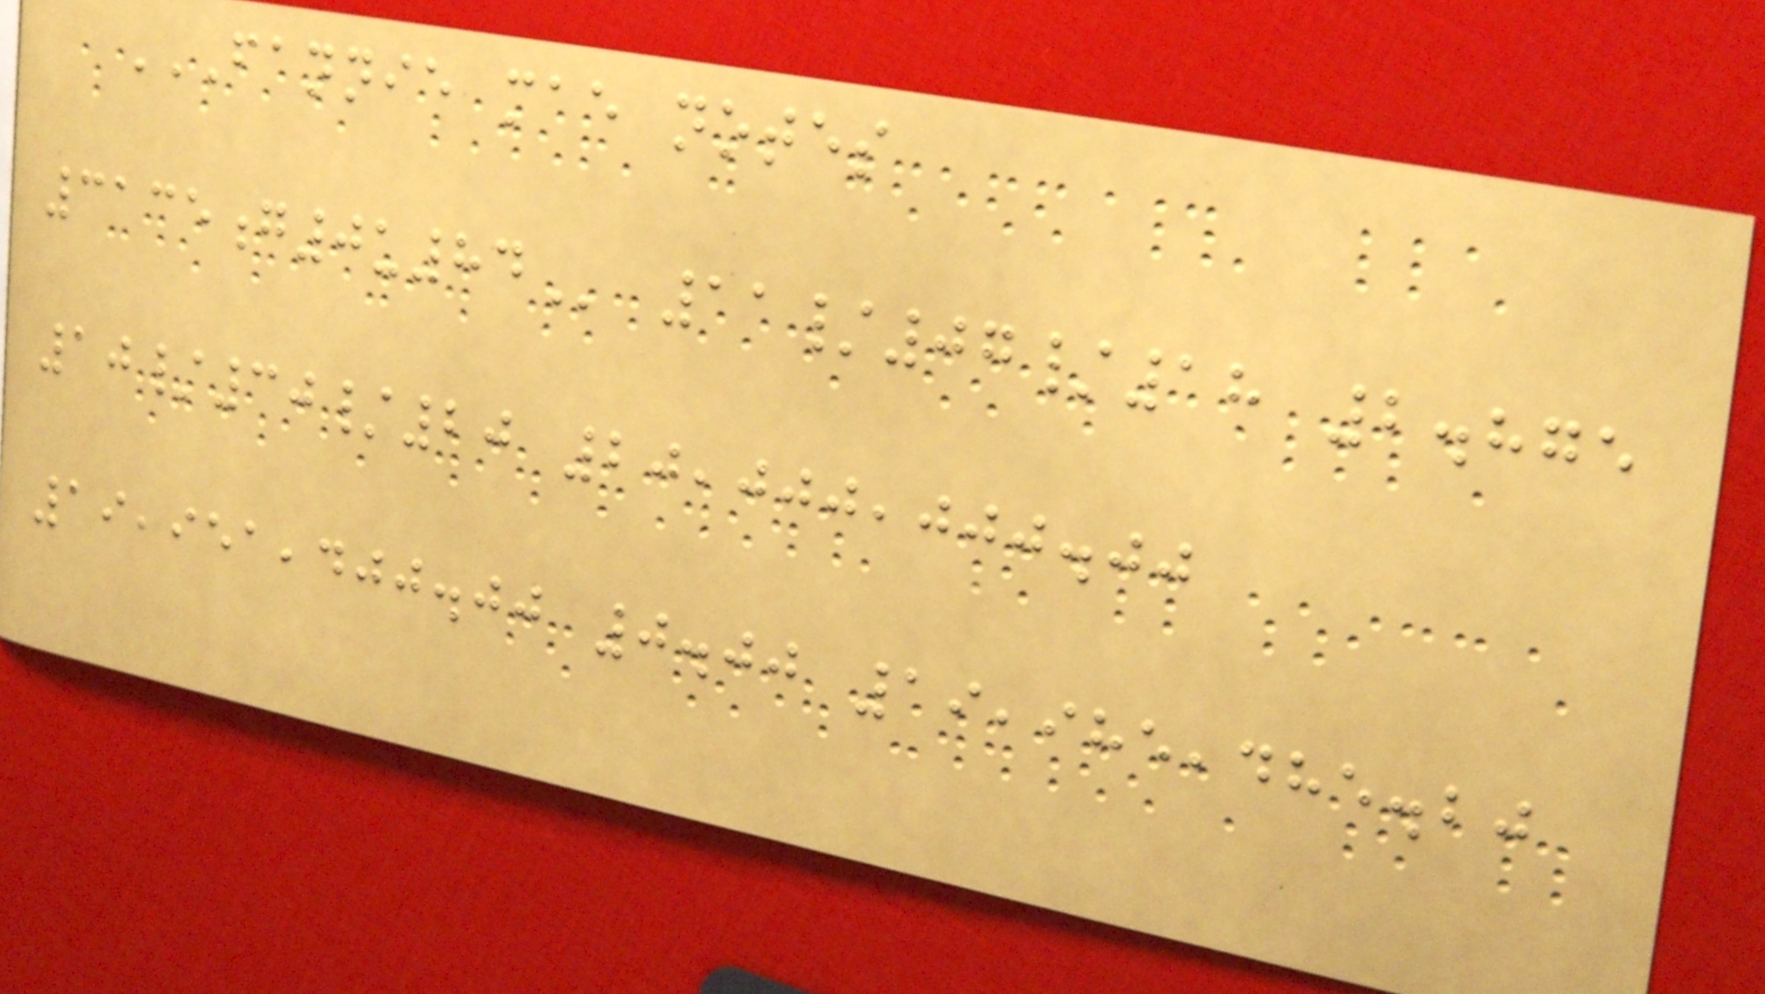FANNIE MAE NOTES
3135G0U84 11/07/18 2.875
10/30/20 20,000,000.00
19,951,400.00 0.00 19,985,485.20
